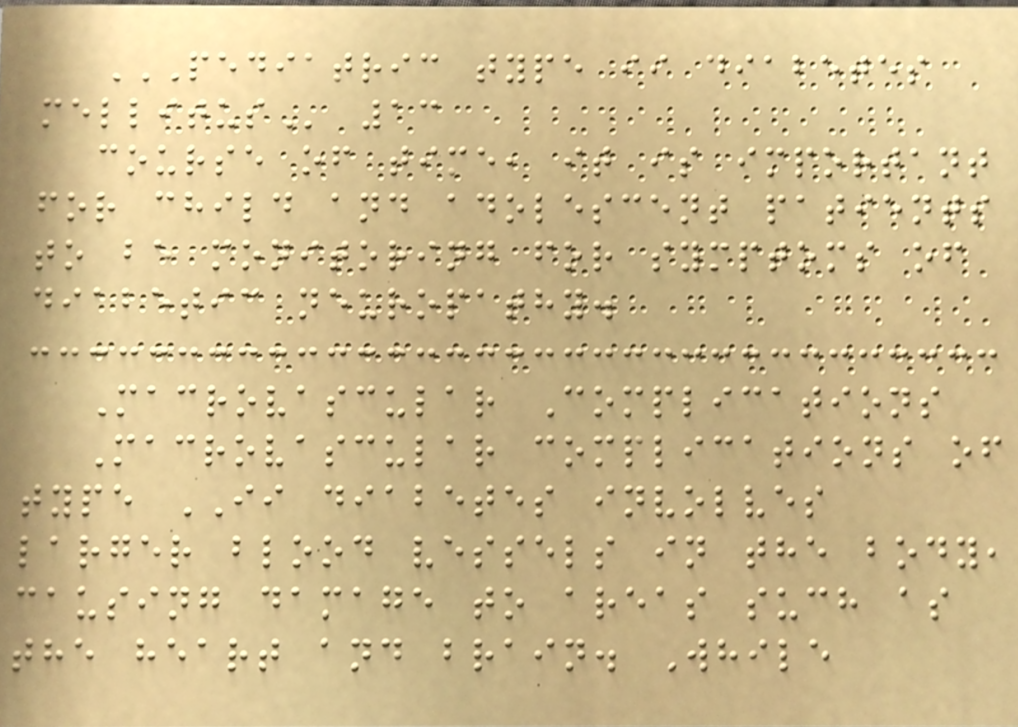PEDIATRIC TYPE II DIABETES
MELLITUS 13
course of time, it is important
for child and adolescent patients
to be monitoring for symptoms of
diabetic neuropathy.
Macrovascular Complications
Macrovascular complications of
type II diabetes involves
larger blood vessels in the body,
causing damage to areas such as
the heart and brain. While
